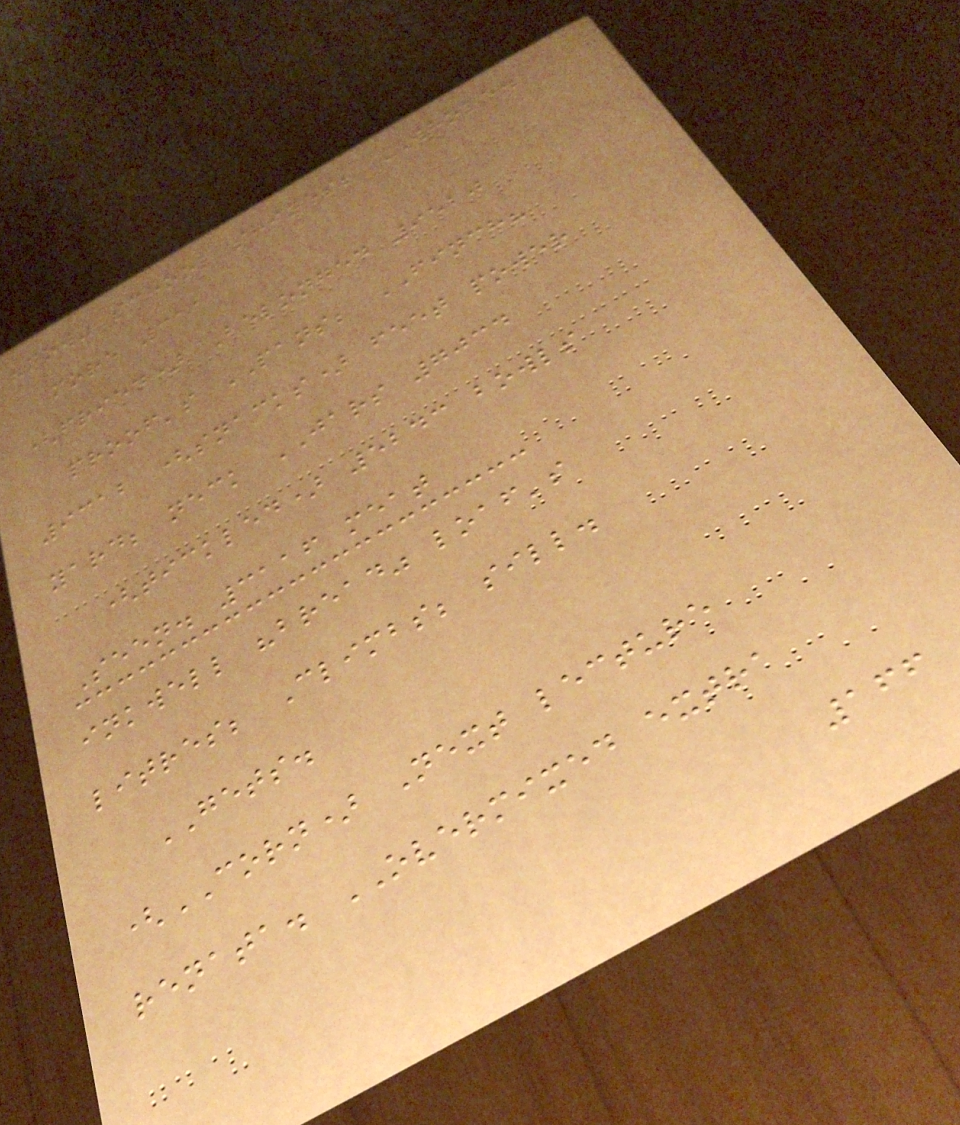"now" school shines; WHOLE.
more 311
(fried) Belonged 9520
proof's PANS; FINCH?
9312 (snacks) feet power
yard; neck JARS 7034
(tickled) 5243 bowls
Seen. 3116 meat
inkwell "bread" loaf's
litres; Climbs; sill.
GETS.
(CORN) Next lecture
renata. OVERMIXED extra
166
